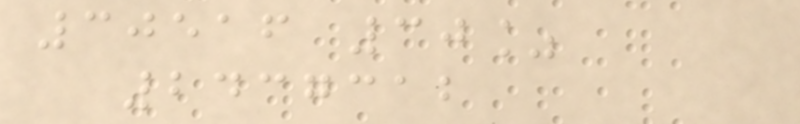30516 30%
2437312
